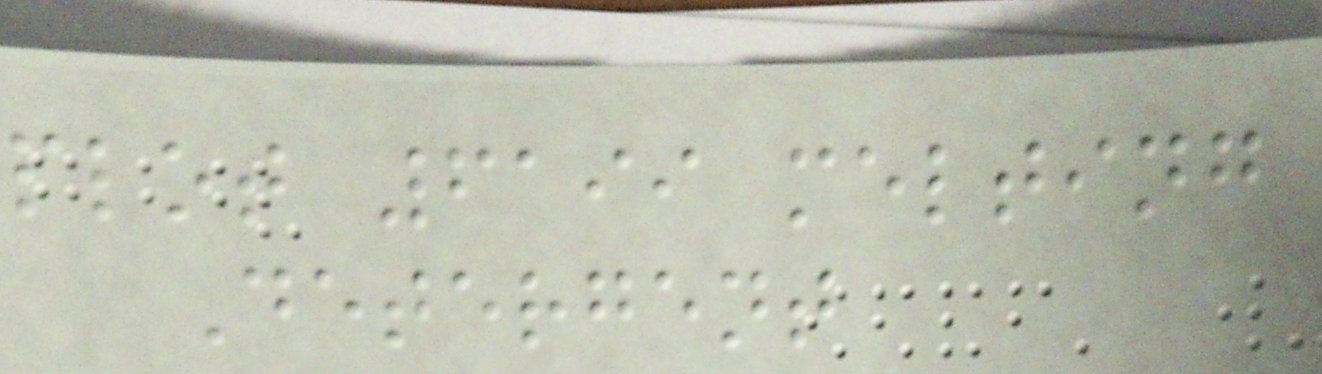plot 6199 melting
Detergent
